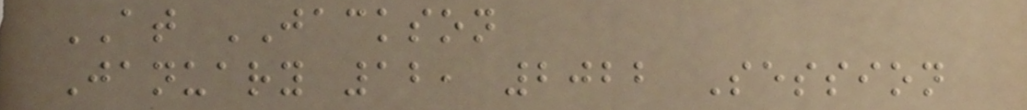AT JACKSON
January 12, 2022 Session
